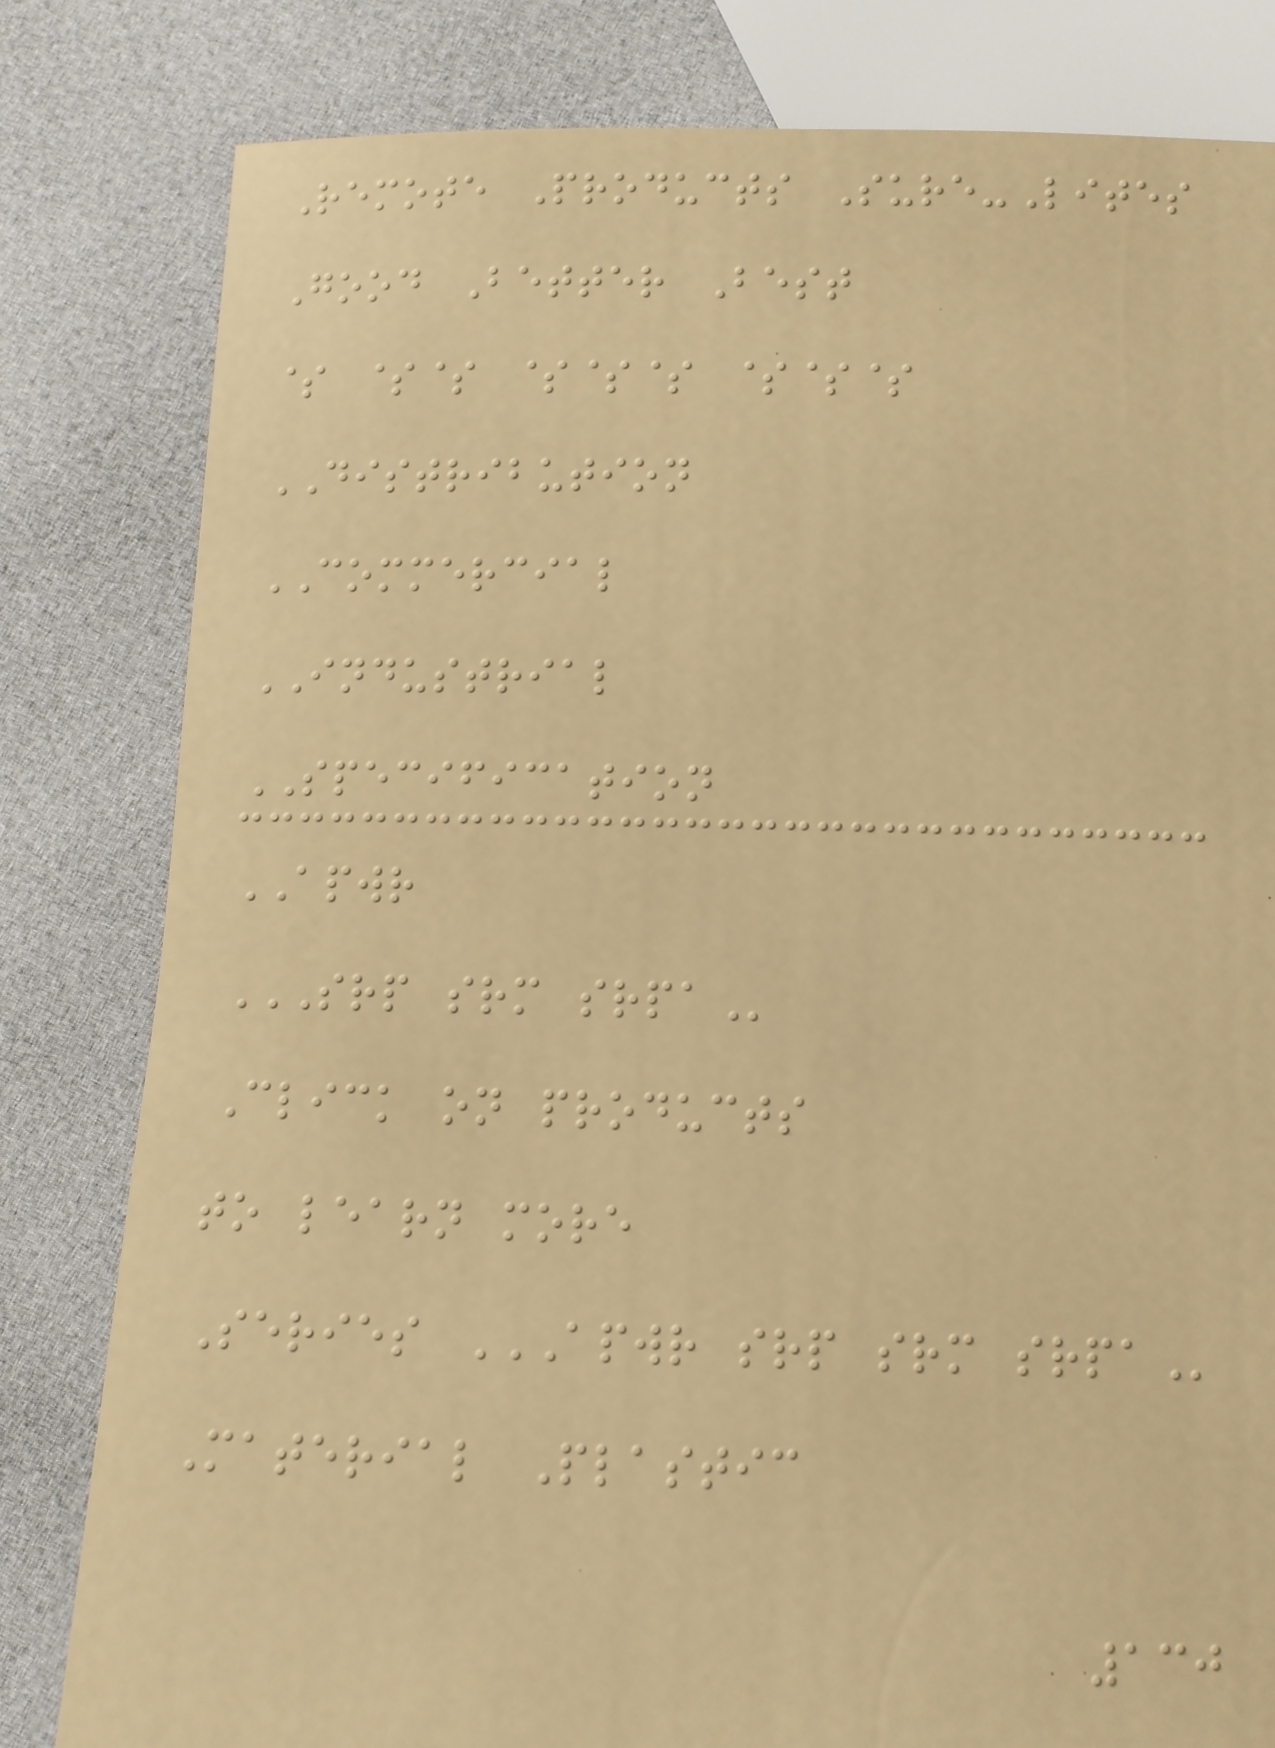Remote Products Sure-Lites
Good Better Best
$ $$ $$$ $$$
DISTRIBUTION
COMMERCIAL
INDUSTRIAL
SPECIFICATION
APWR
SRP SRM SRPA
Click on products
to learn more
Series APWR SRP SRM SRPA
Material Plastic
130
